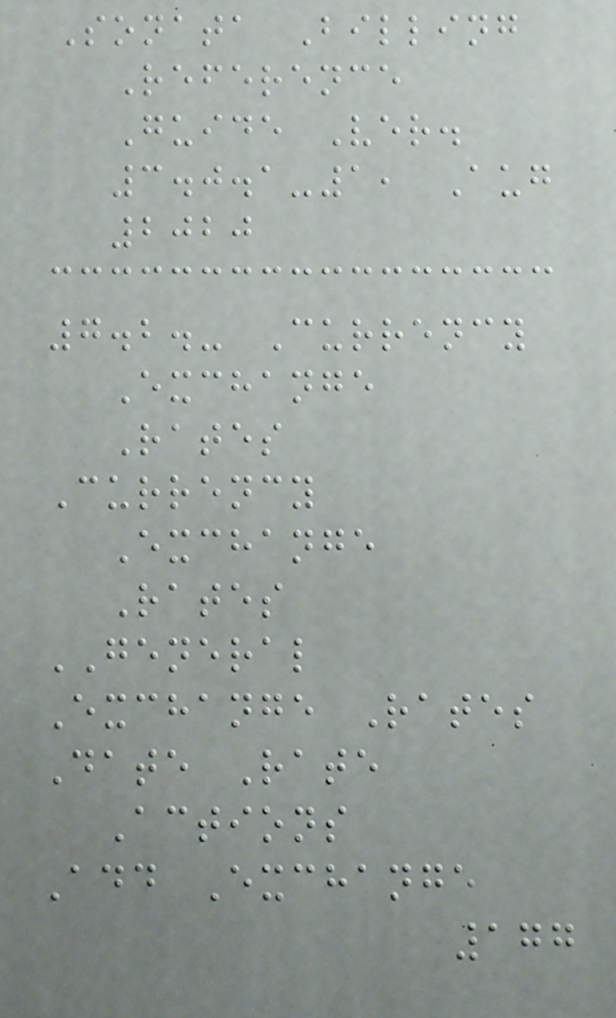Sonata Billing
Reference
Guide Ver.
3.0.1-1, Aug
2020
7.2.- Currency
Exchange
Rates
Currency
Exchange
Rates
GENERAL
Exchange Rates
Date Rate
Actions
Add Exchange
177
